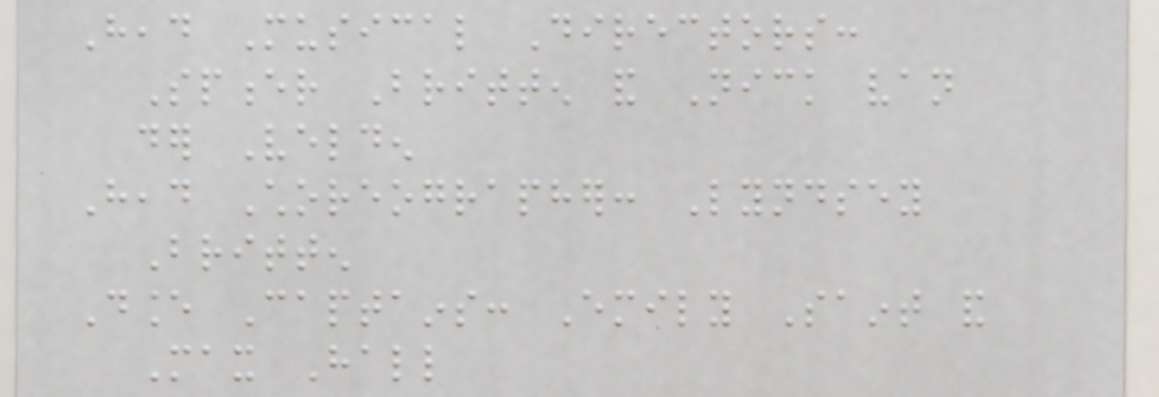Head Musical Directors:
Spencer Britten and Nick van
der Velden
Head Choreographer: Lyndsey
Britten
Dance Captains: Emily Saint and
Max Hall
